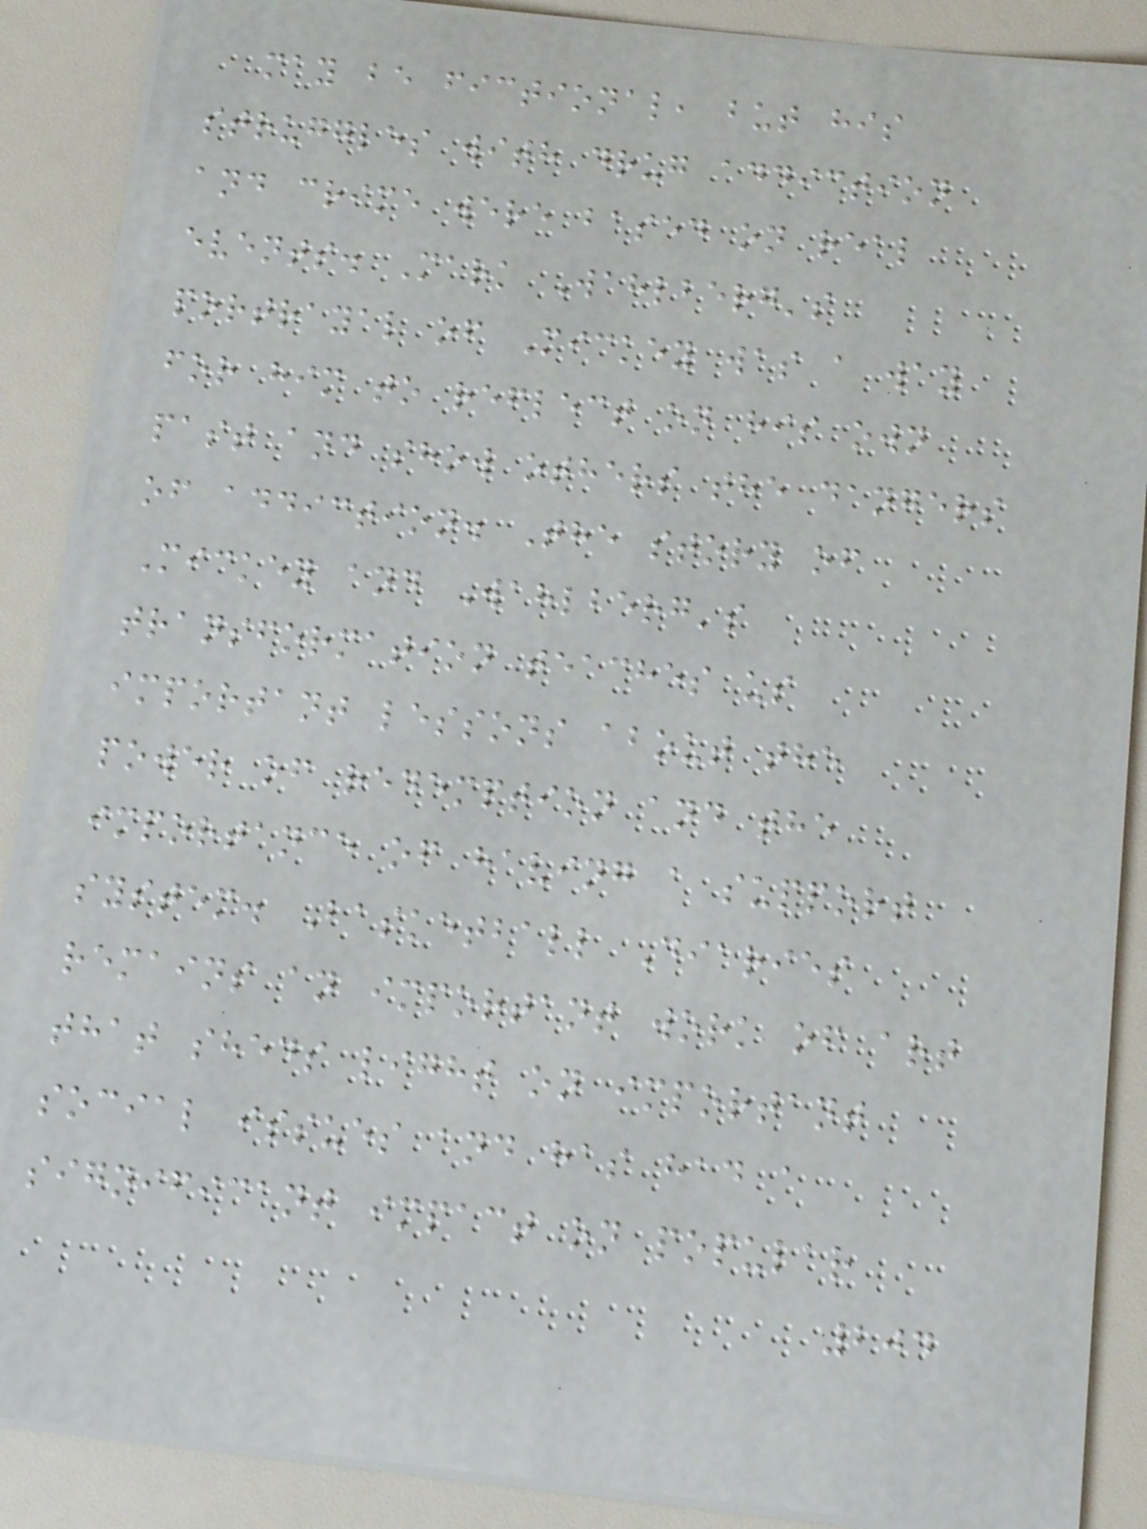may be fictional, but his
struggles with drug addiction
and crime were based on real
events. Mark Wahlberg's
portrayal of Mickey was a way
for him to reflect on his own
past and show others the dangers
of addiction. The story of
Mickey and Wahlberg's
transformation teaches us
important lessons about the
power of redemption and the
importance of having a support
system. Basketball Diaries
remains an important work of art
that sheds light on important
social issues and has had a
significant impact on popular
204
